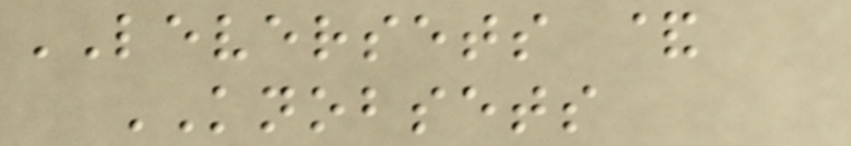LEVERSETS &
KNOBSETS
